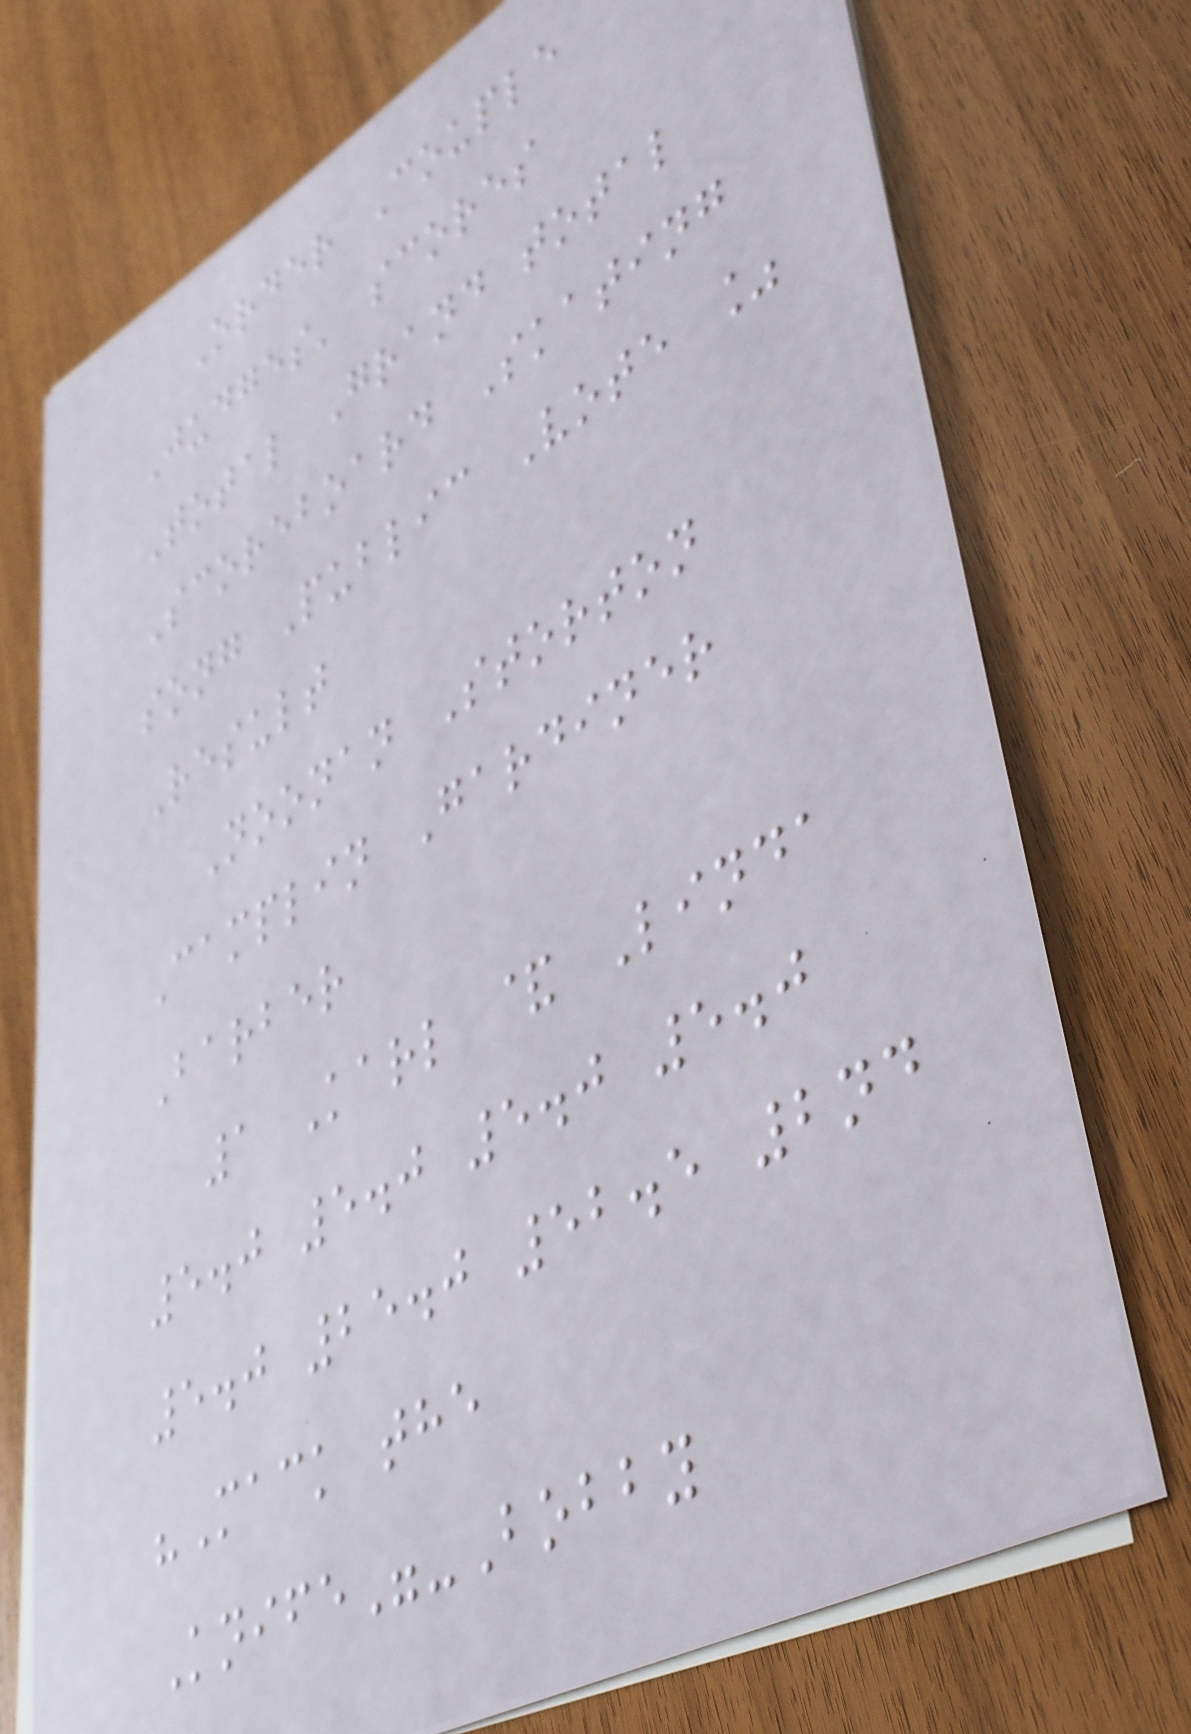Order Couple
Judges' scores
Total Grand total
Scoreboard Skating
song Public Vote %
Result
Noonan Storton
Camplin Gardiner
Barber
1 Karl & Linda
5.0 5.0 5.0 5.0
5.0 25.0 52.5 2nd
"Mack the
Knife"-Bobby
